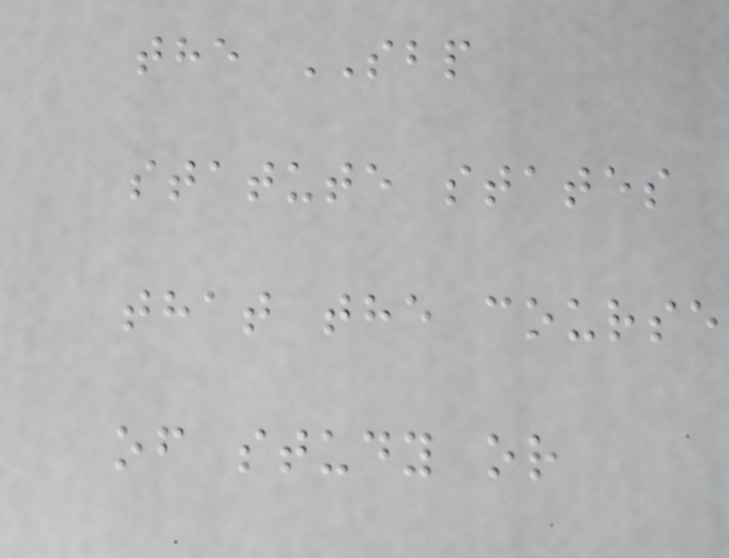the SBP
statute states
that the course
of study or
